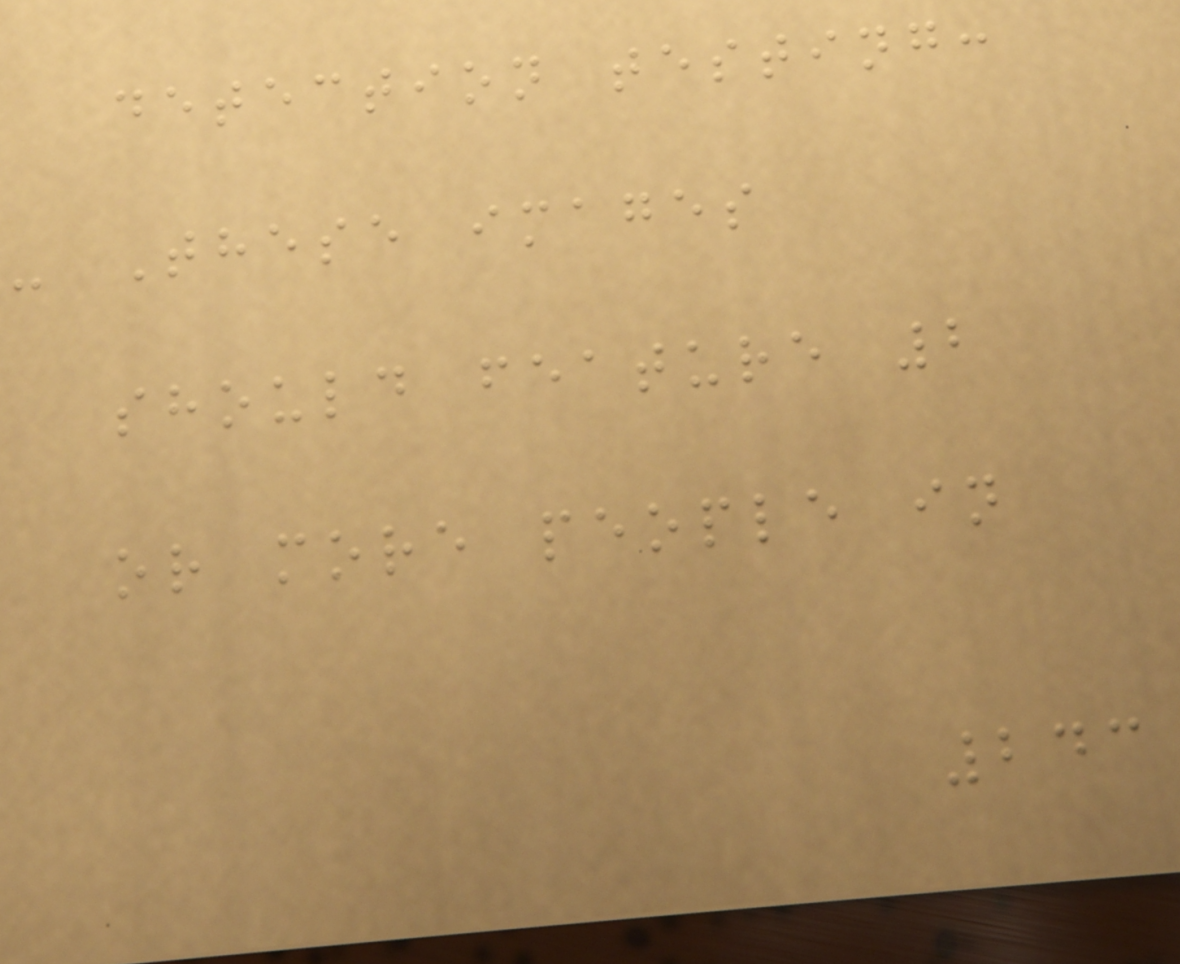detection testing:
- These images
should feature 2
or more people in
243
